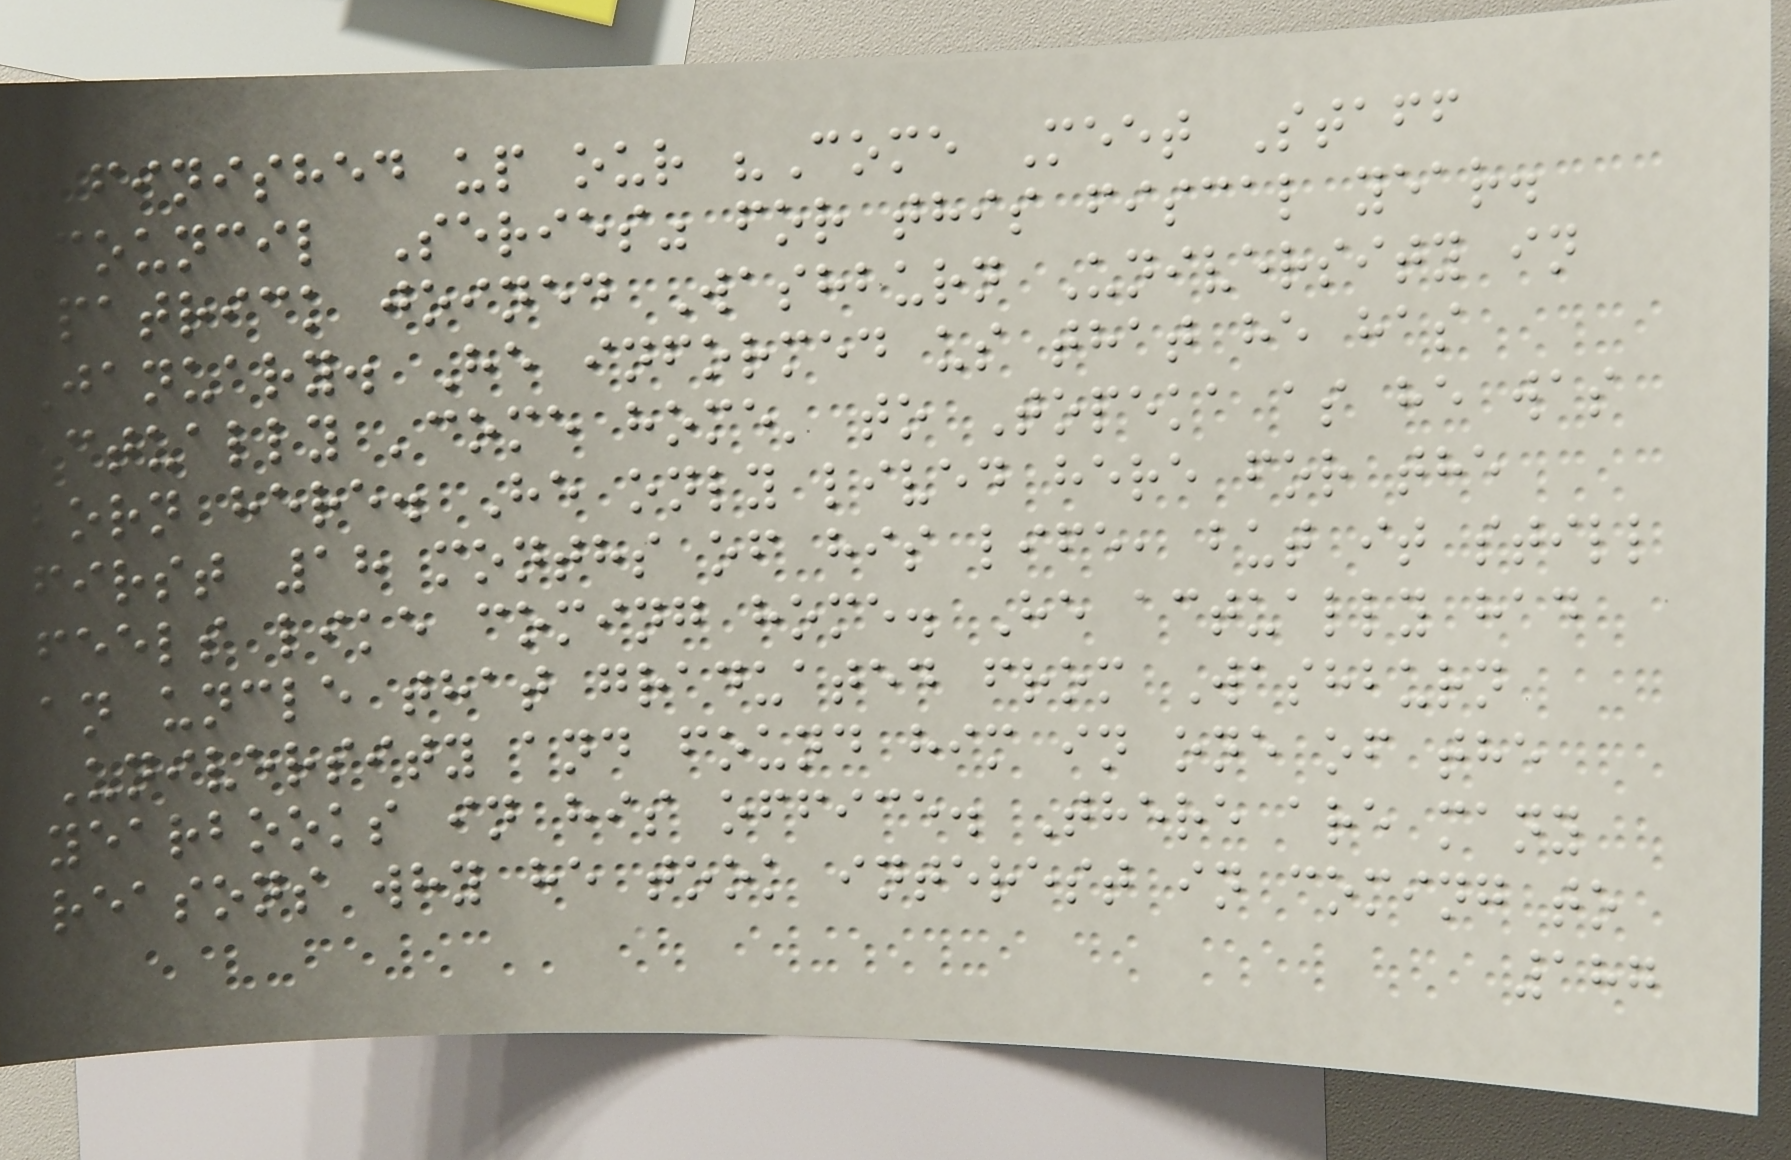finished up our "Come Meet Staff
Council Series" for this fiscal year.
Patrick joined Washburn University in
January. He informed us that he has
actually 'come home' to Topeka as he was
born here. He only lived here for the
first 18 months of his life, but it still
feels like coming home. He actually had
an uncle that graduated from Washburn
University and found him in one of the
yearbooks in his office. There are many
reasons why he took interest in coming to
187
